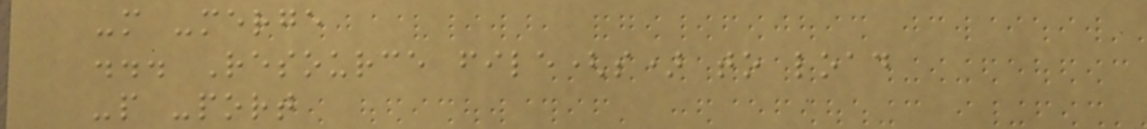-m -merge
... Resource file(s) to load
-p -port
